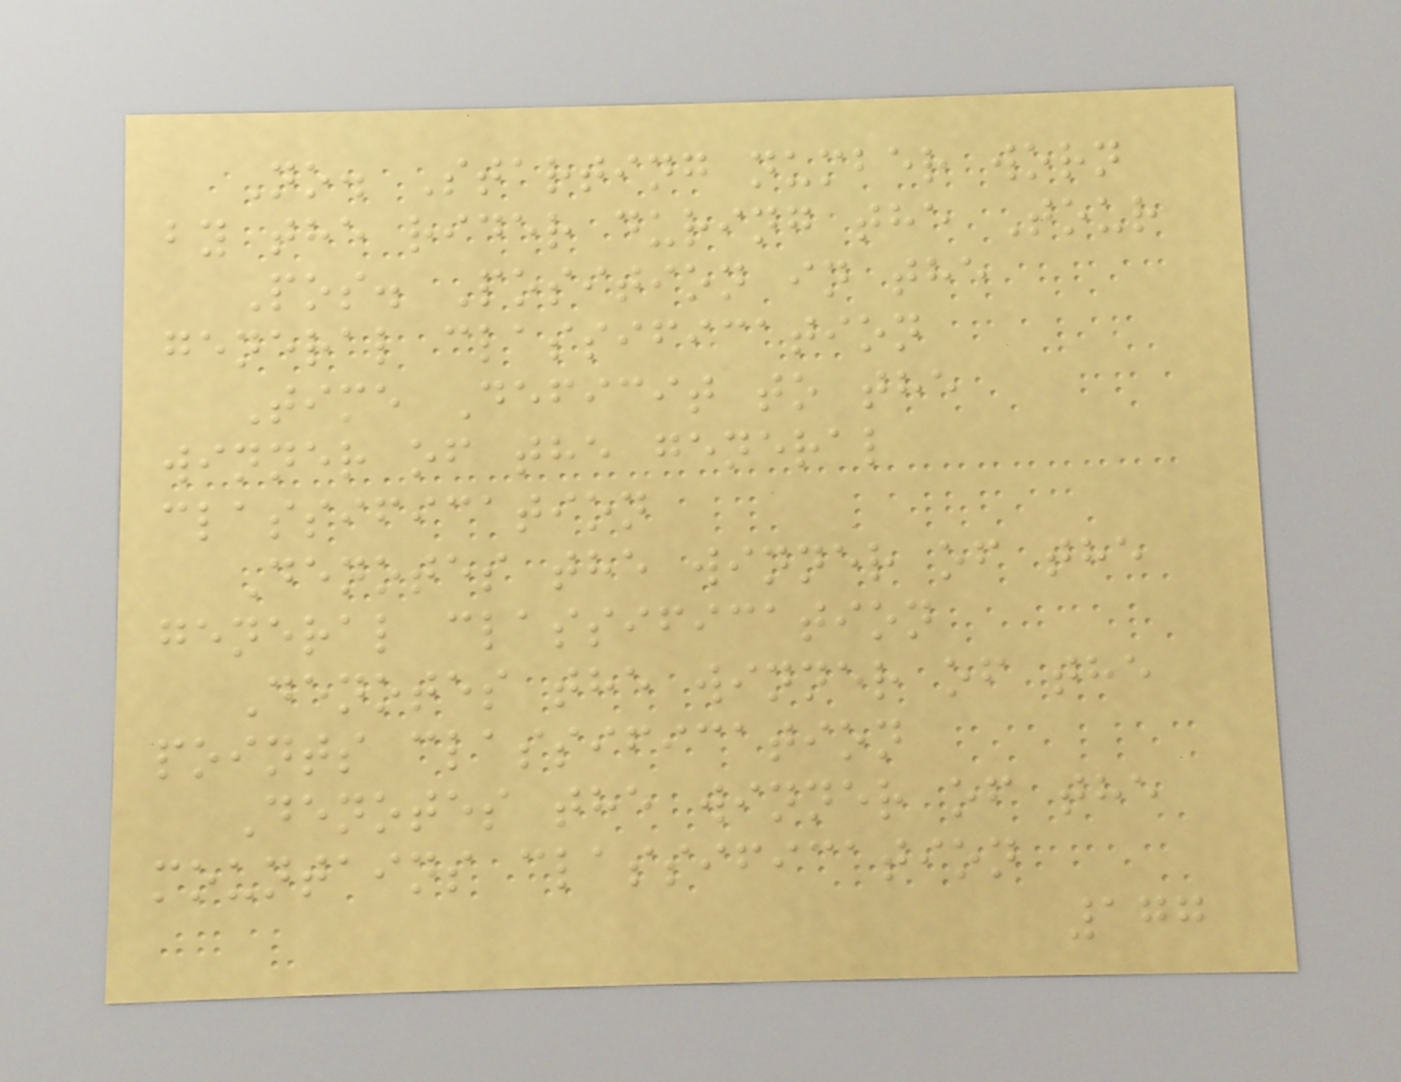No. Starting number worn
by the rider during the Tour
Pos. Position in the
general classification
Time Deficit to the
winner of the general
classification
Denotes the winner of the
general classification
Denotes the winner of the
points classification
Denotes the winner of the
mountains classification
177
